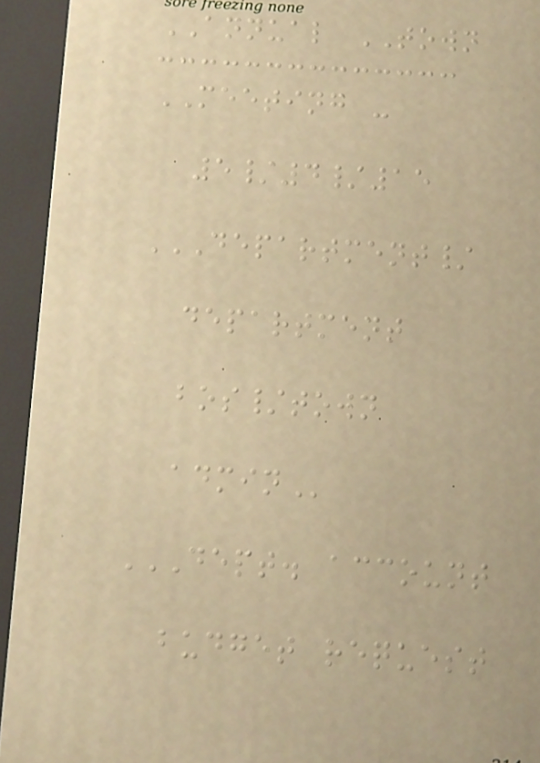ANNUAL TOWN
MEETING -
5/4/15
DEPARTMENT/
DEPARTMENT
BOS/TOWN
ADMIN
DEPT. ACCOUNT
BUDGET REQUEST
